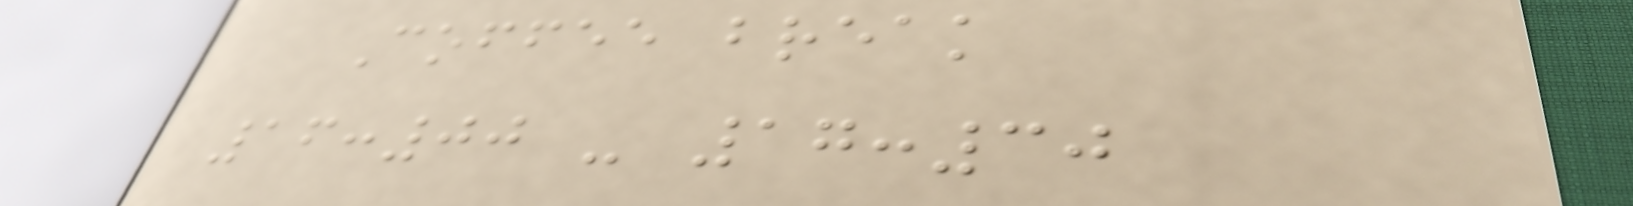Coffee break
16:00 - 17:30
